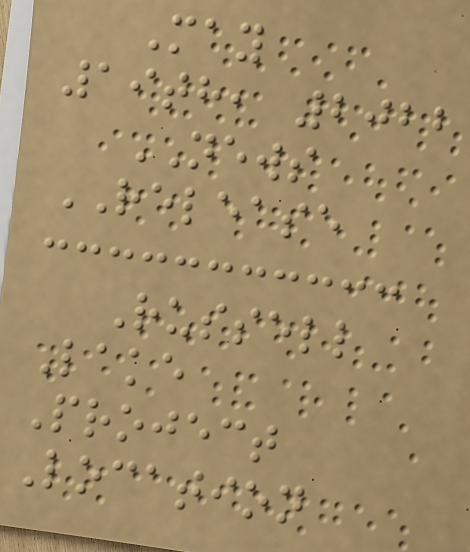May
19th, 2022
NEWS
RELEASE
Russell
Lake
Project
Location
